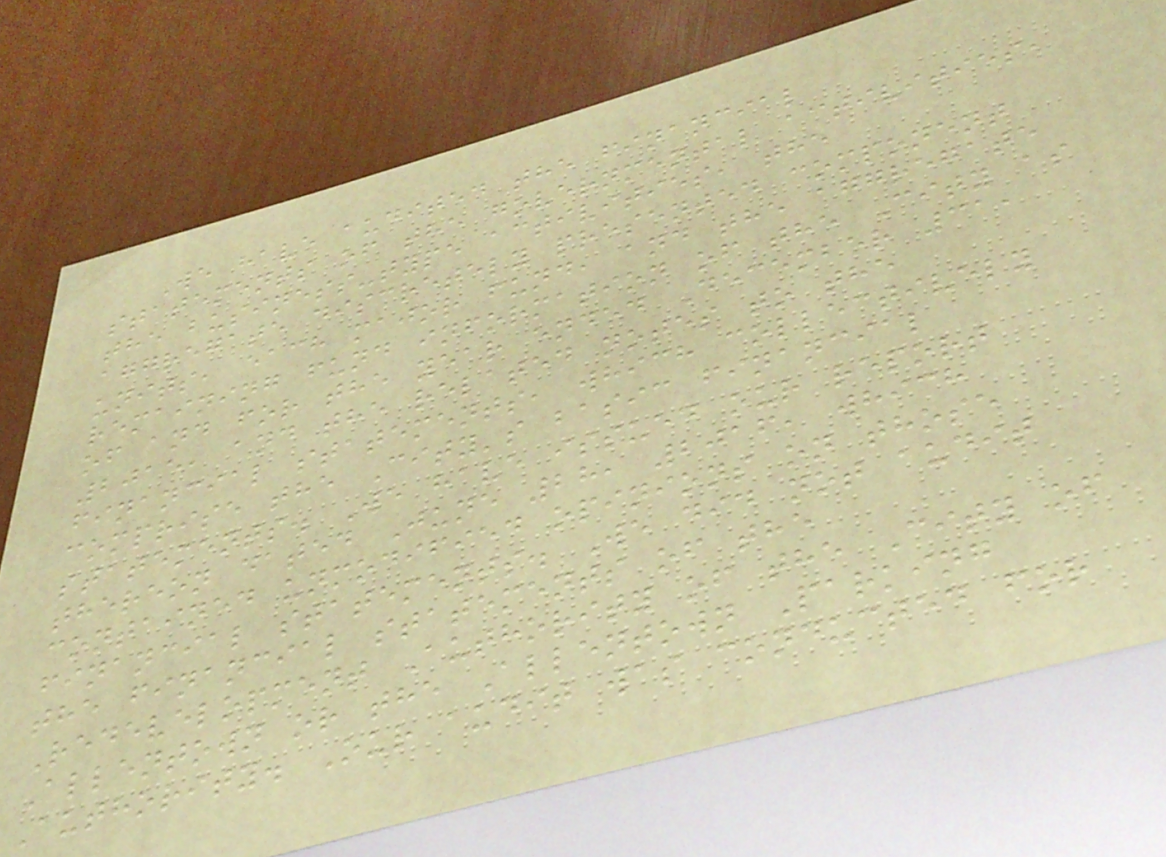We have audited the financial
statements of the governmental activities,
the business-type activities, the
aggregate discretely presented component
units, each major fund, and the aggregate
remaining fund information of the City as
of and for the year ended December 31,
2015, and the related notes to the
financial statements, which collectively
comprise the City's basic financial
statements. We have issued our report
thereon dated June 28, 2016, which
contained unmodified opinions on those
financial statements. We did not audit
the financial statements of the
Redevelopment Authority of the City of
Allentown or the Allentown Parking
Authority. Our audit was conducted for
